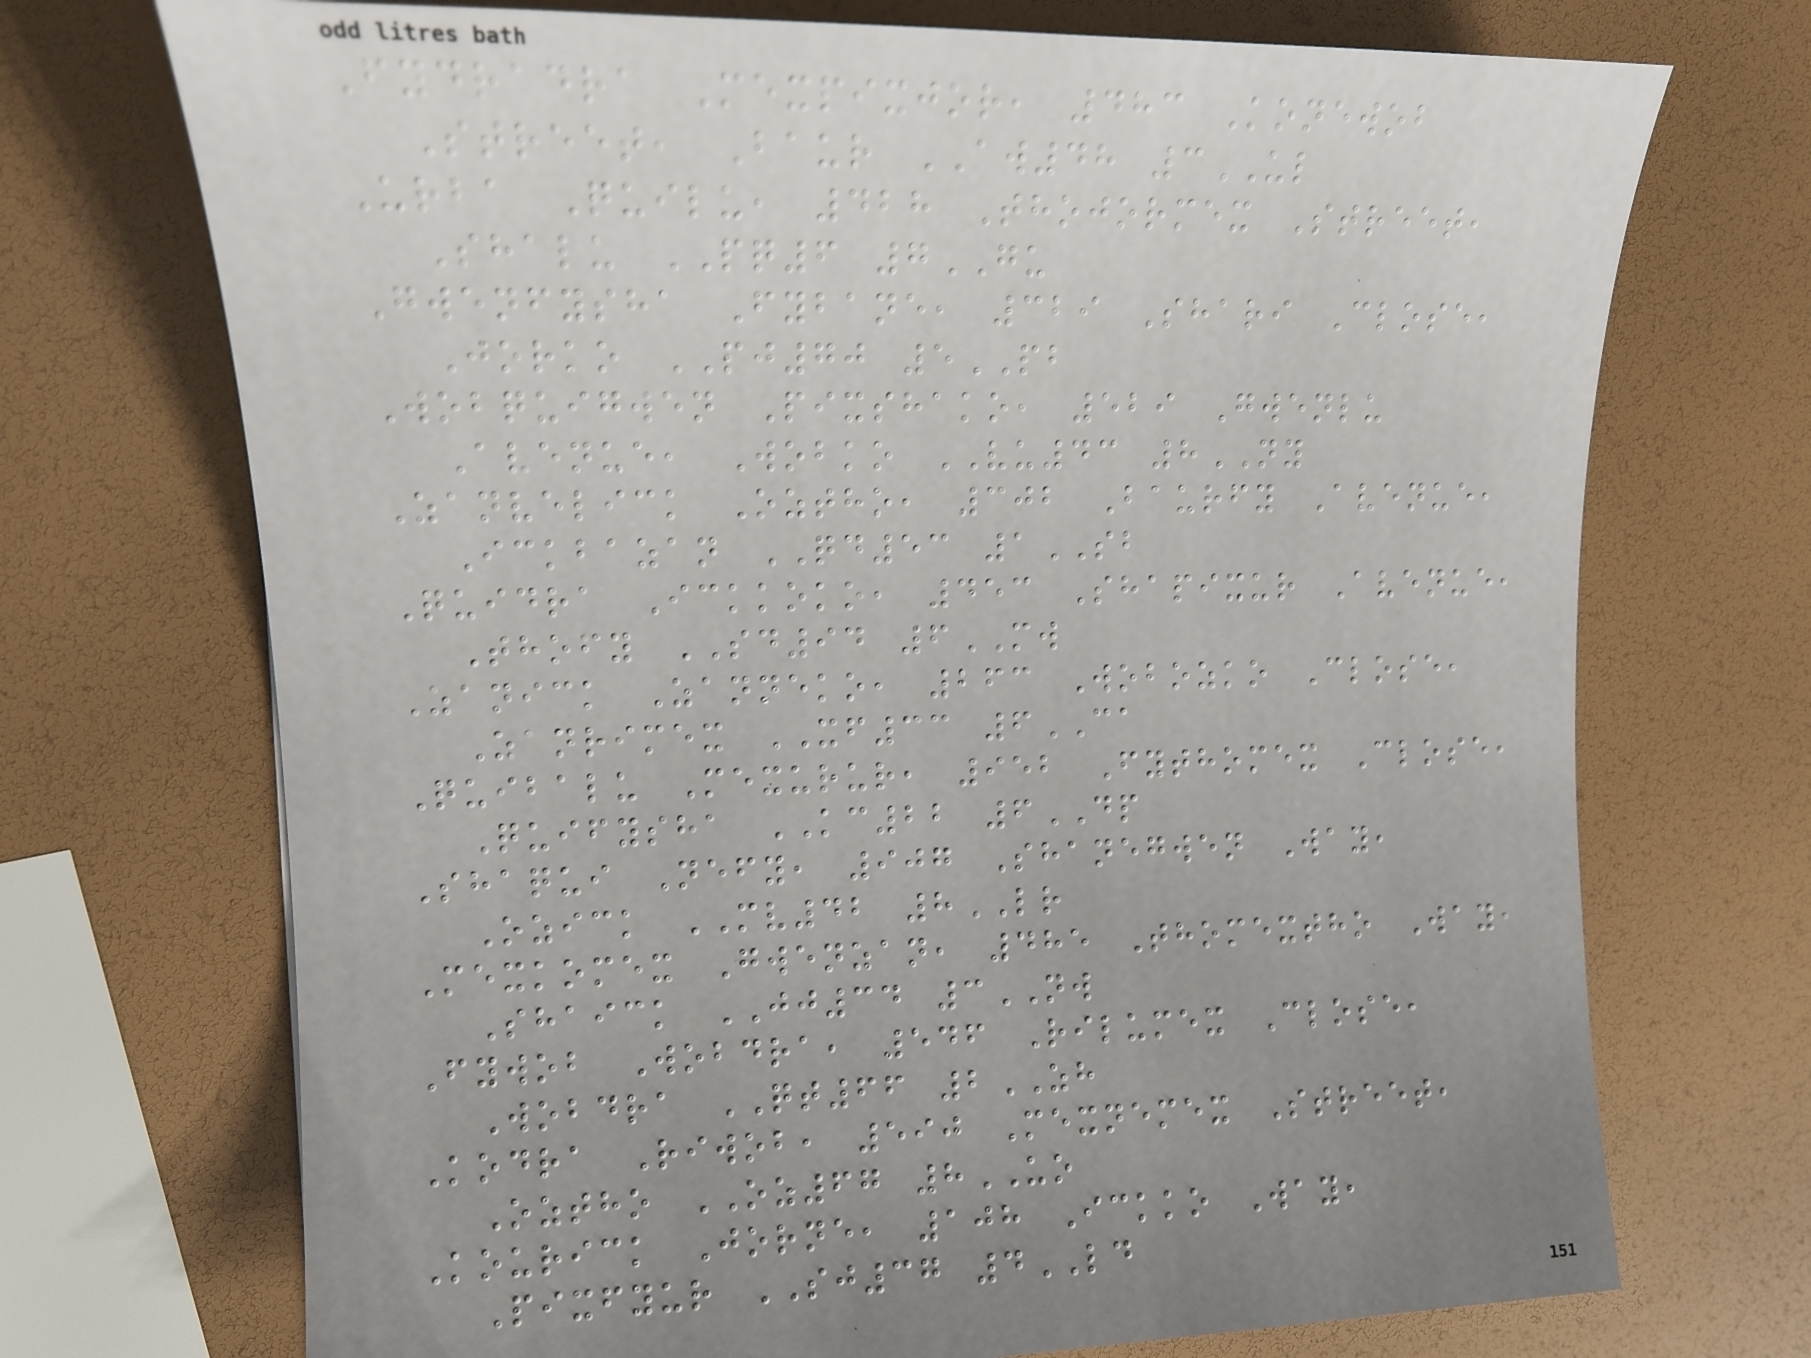Fydradra Mexpixjor, 483 Konewob
Street, Baur AW48 3UL
Urba Quilu, 428 Thojormex Street,
Shalu PQ6 7GU
Gwenfysha Fybane, 329 Shari Close,
Jorko PJ70 5PB
Wobquigwen Pixshako, 529 Gwenlu
Avenue, Wobko VU43 8NY
Zanvelick Oztho, 302 Baurfy Avenue,
Ickbazan QD53 1SB
Quidra Ickkoko, 453 Shapixur Avenue,
Thofy SD94 6MW
Zanick Zanneko, 263 Wobozko Close,
Zanrimex XF33 6CA
Quibalu Mexurur, 952 Fythomex Close,
Quifysha KC22 6DP
Shaqui Nefy, 907 Shanegwen Way,
Ozick MV42 8LR
Mexkomex Gwenzan, 485 Thomextho Way,
Shaick JJ34 3NW
Fywob Wobdra, 546 Rilumex Close,
Wobdra QT66 2ZH
Kodra Riwob, 590 Mexnemex Street,
Oztho OZ67 8UO
Kourick Jorne, 108 Ickko Way,
Pixfyur SJ37 4LD
